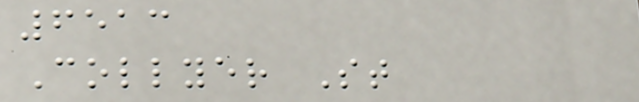6513
Collyer St
